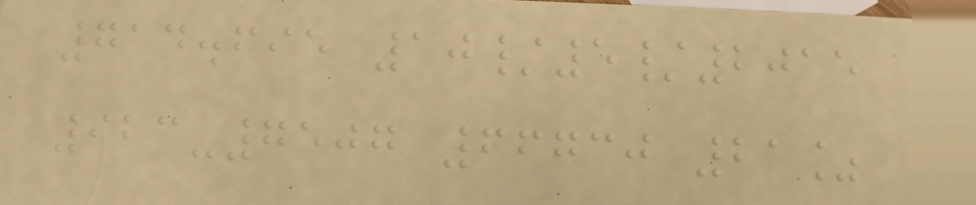714.695 10/5/2015
923-7507 66730 21%
